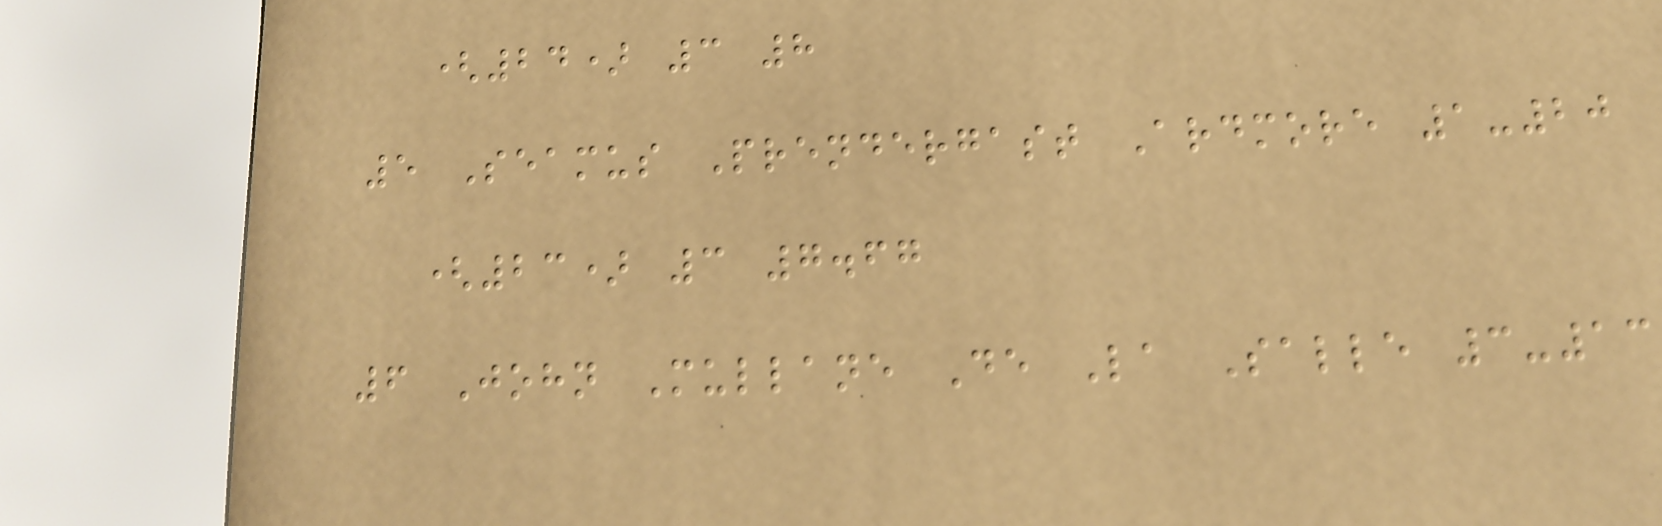(24) 3 8
5 Seamus Prendergast Ardmore 1-20
(23) 3 7.67
6 John Mullane De La Salle 3-13
